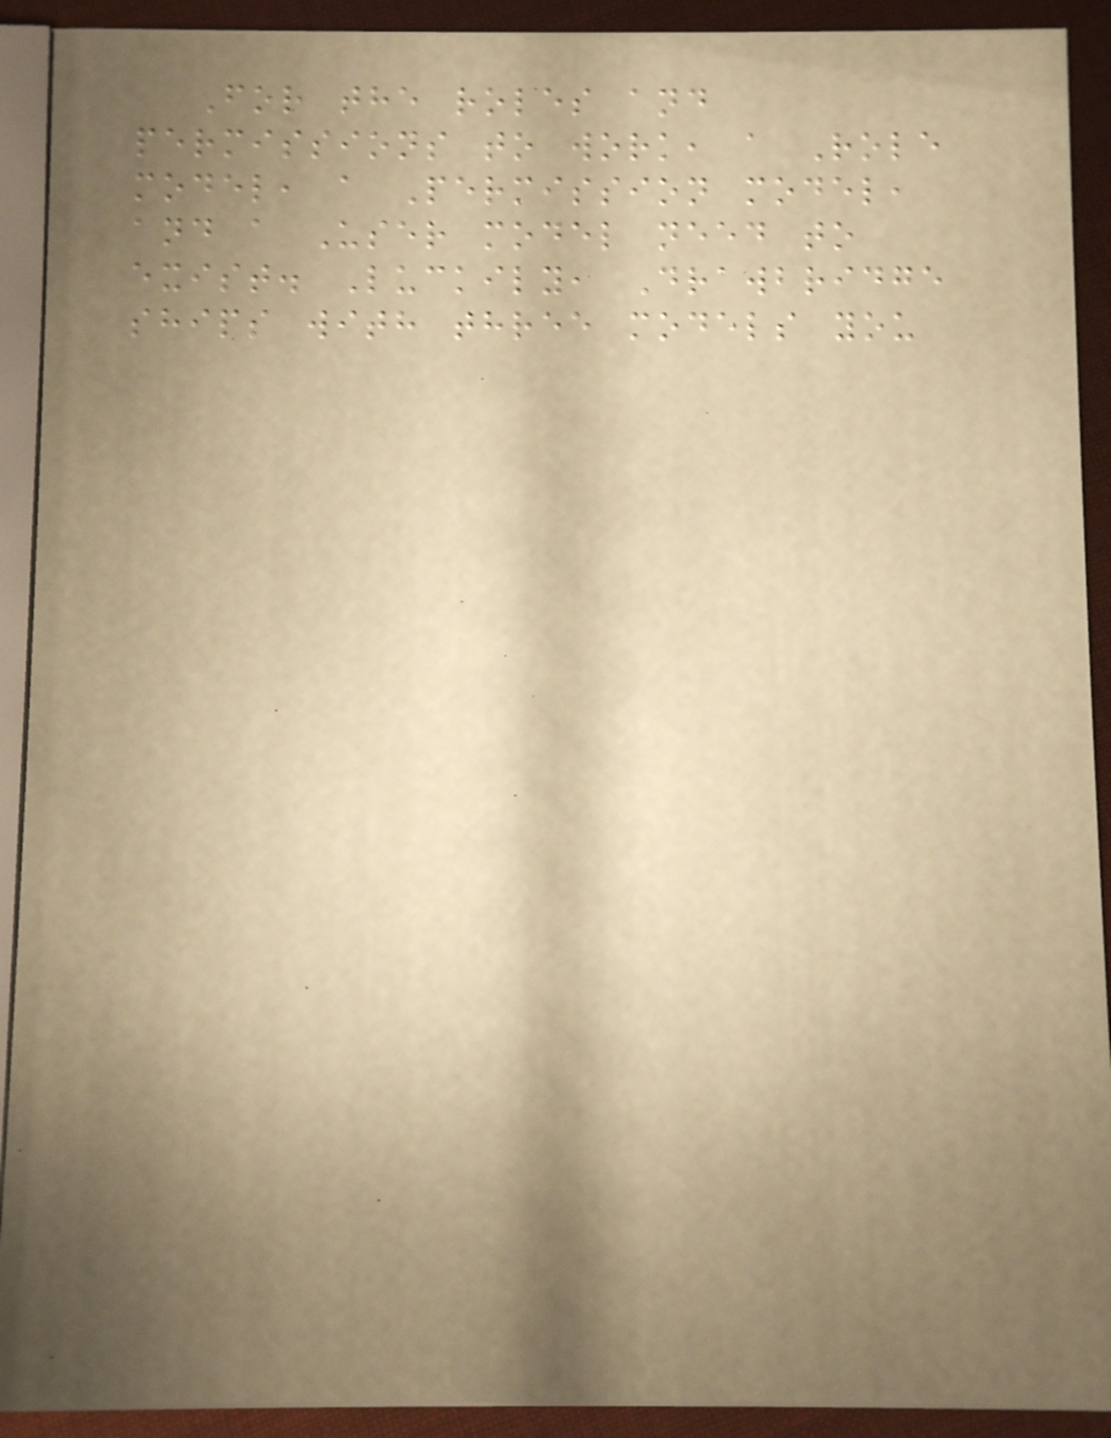For the roles and
permissions to work, a Role
model, a Permission model,
and a User model need to
exist. Luckily, Drawbridge
ships with three models you
